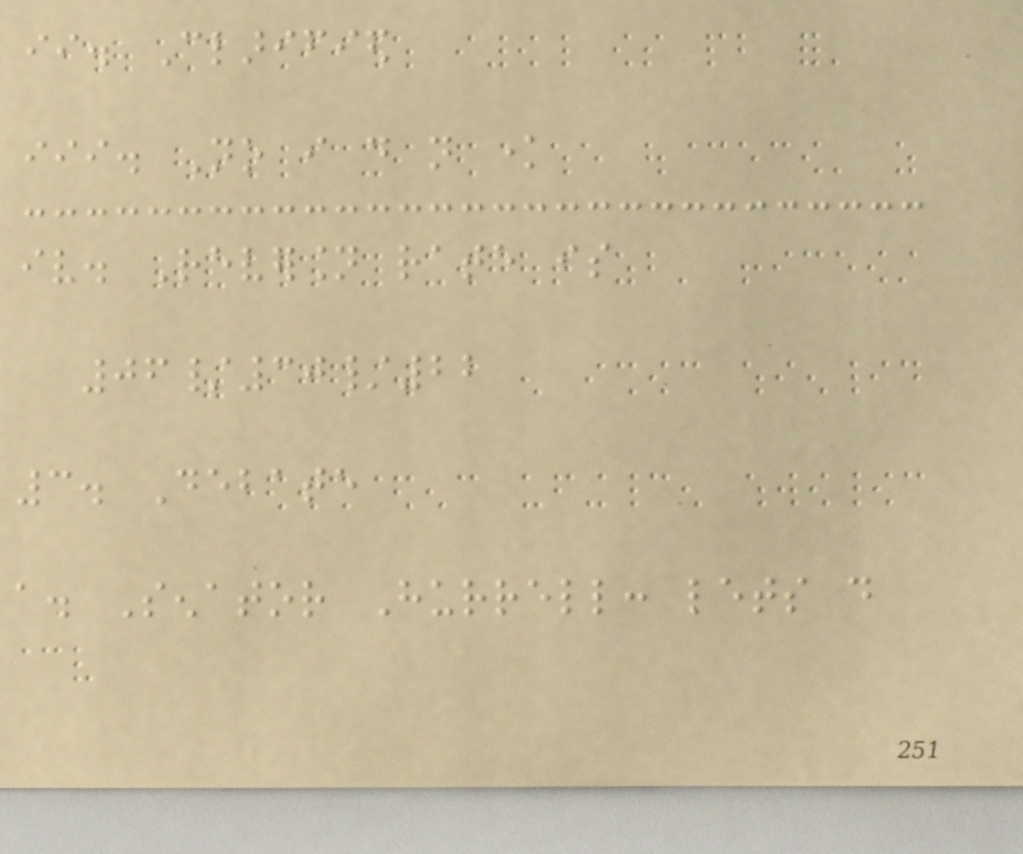ii. Clarified
iii. No i do not know
iv. Reversion rate is
06/30/22
3. Debate
a. Senator Hurrell: lets do
